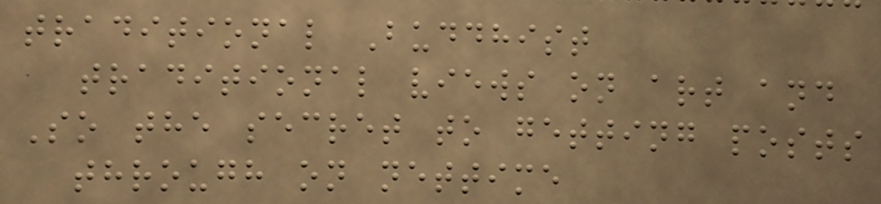traditional Buddhist
traditional views on art and
So the secret to getting posts
through on nettime
